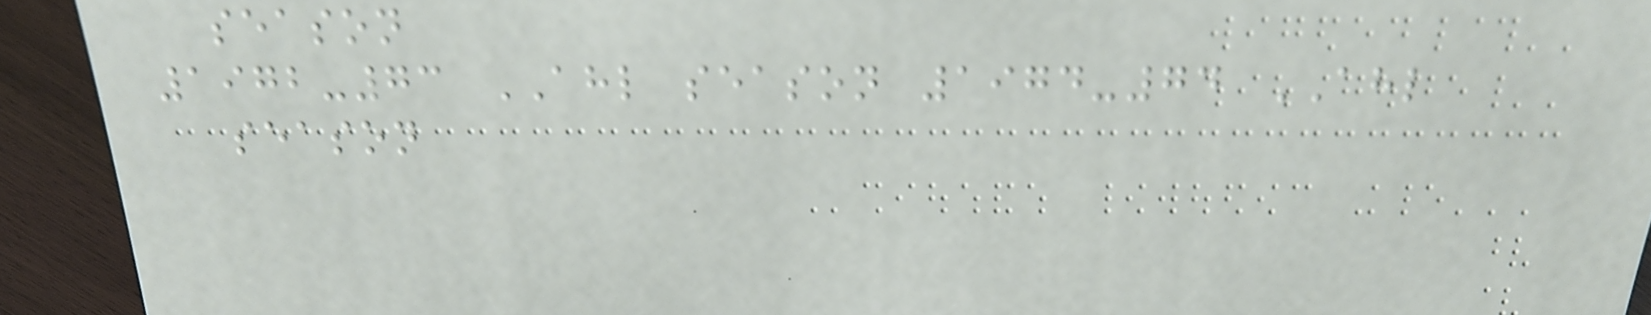season
1972-73 AHL season 1974-74 AHL
season
